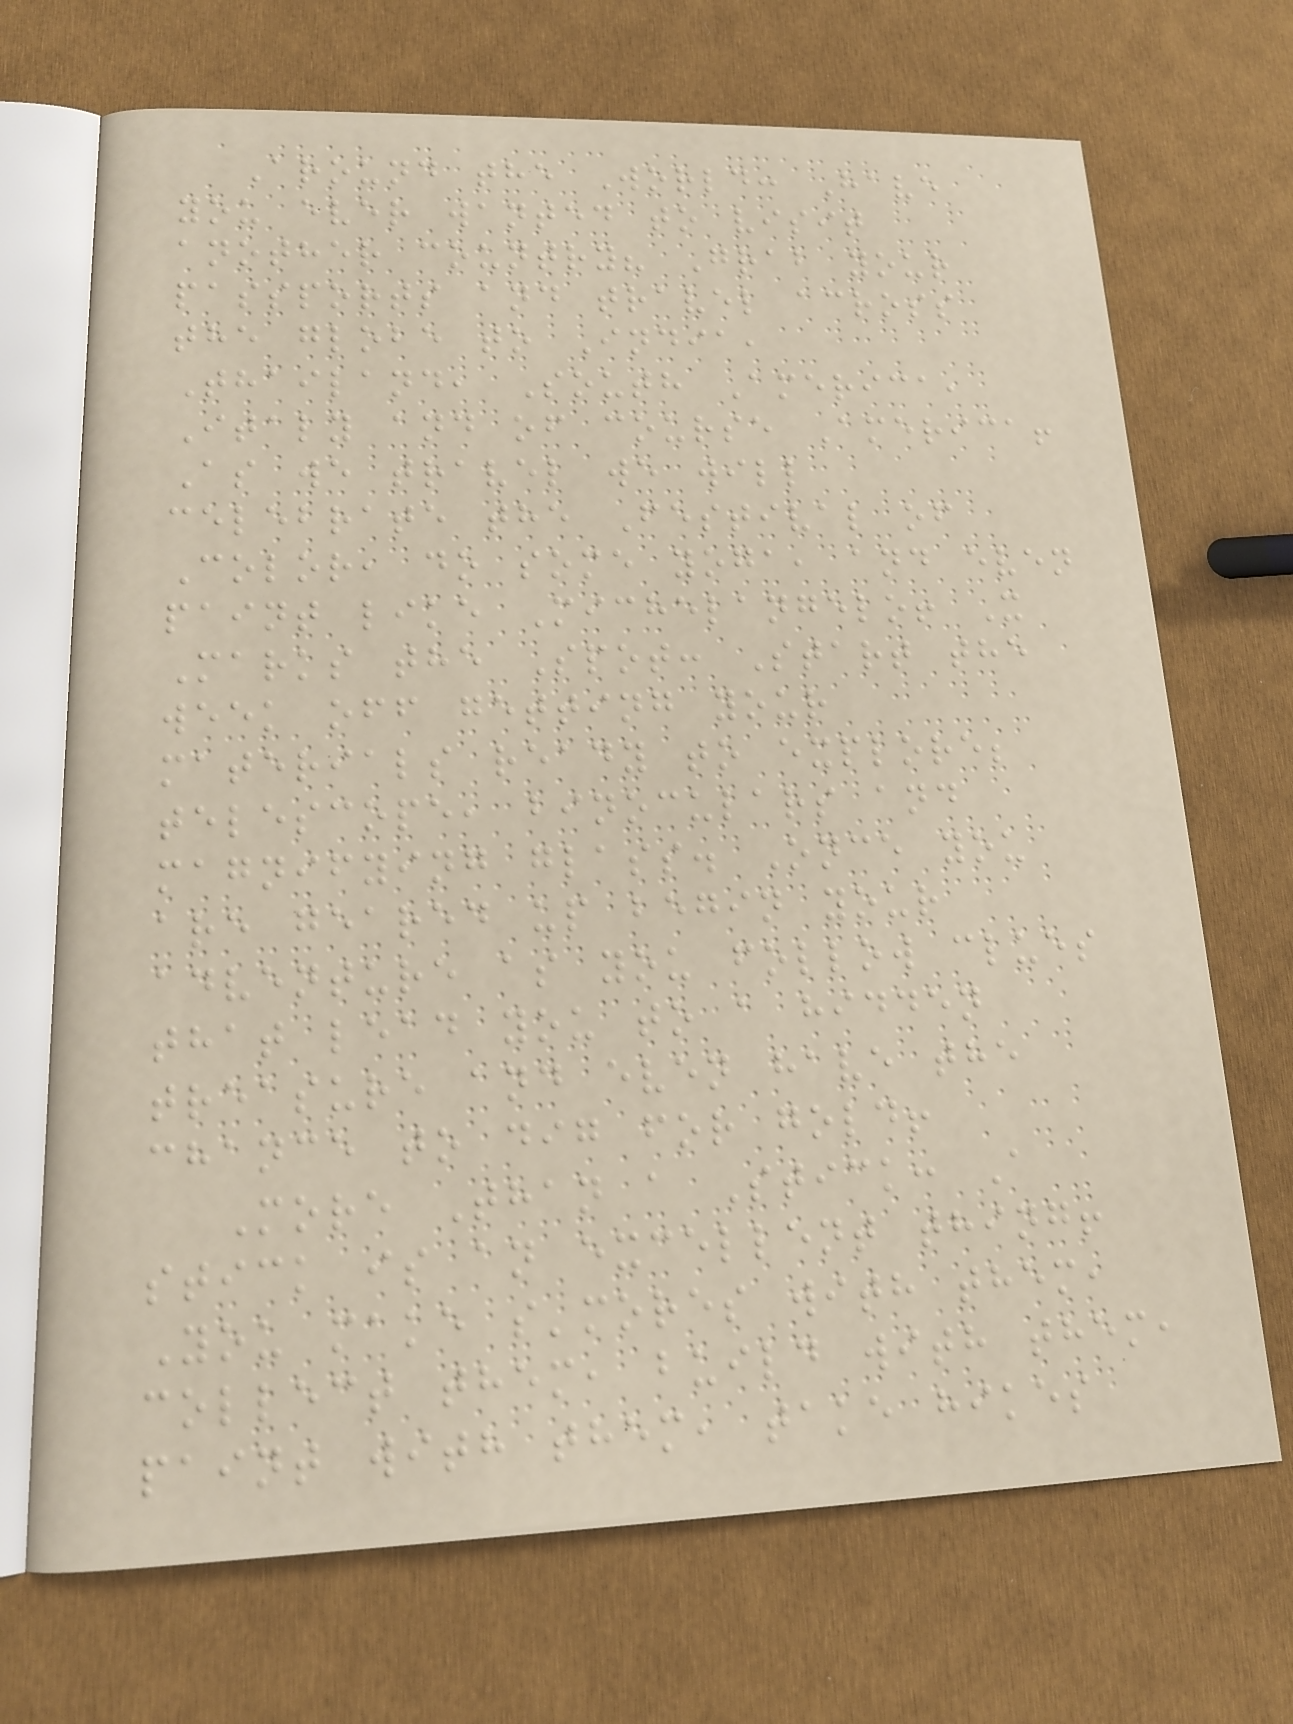Around the World: Have
you ever wanted to visit
another country? Grab your
passports and travel across
the globe to India,
Thailand, South America,
Italy and of course America!
As we travel we will
celebrate the Festival of
Color, do some yoga, and even
paint like Michelangelo! X
Marks the Spot: Start the
week off getting your
materials ready to explore;
telescope, binoculars and
magnifying glass. Once you
are geared up begin your
adventure as you follow clues
that lead you to a hidden
treasure and even have the
chance to dig for gold!
More Than a Stick: A
stick is an excellent thing!
You make s'mores with them,
collect them, build with them,
paint with them, take hikes
